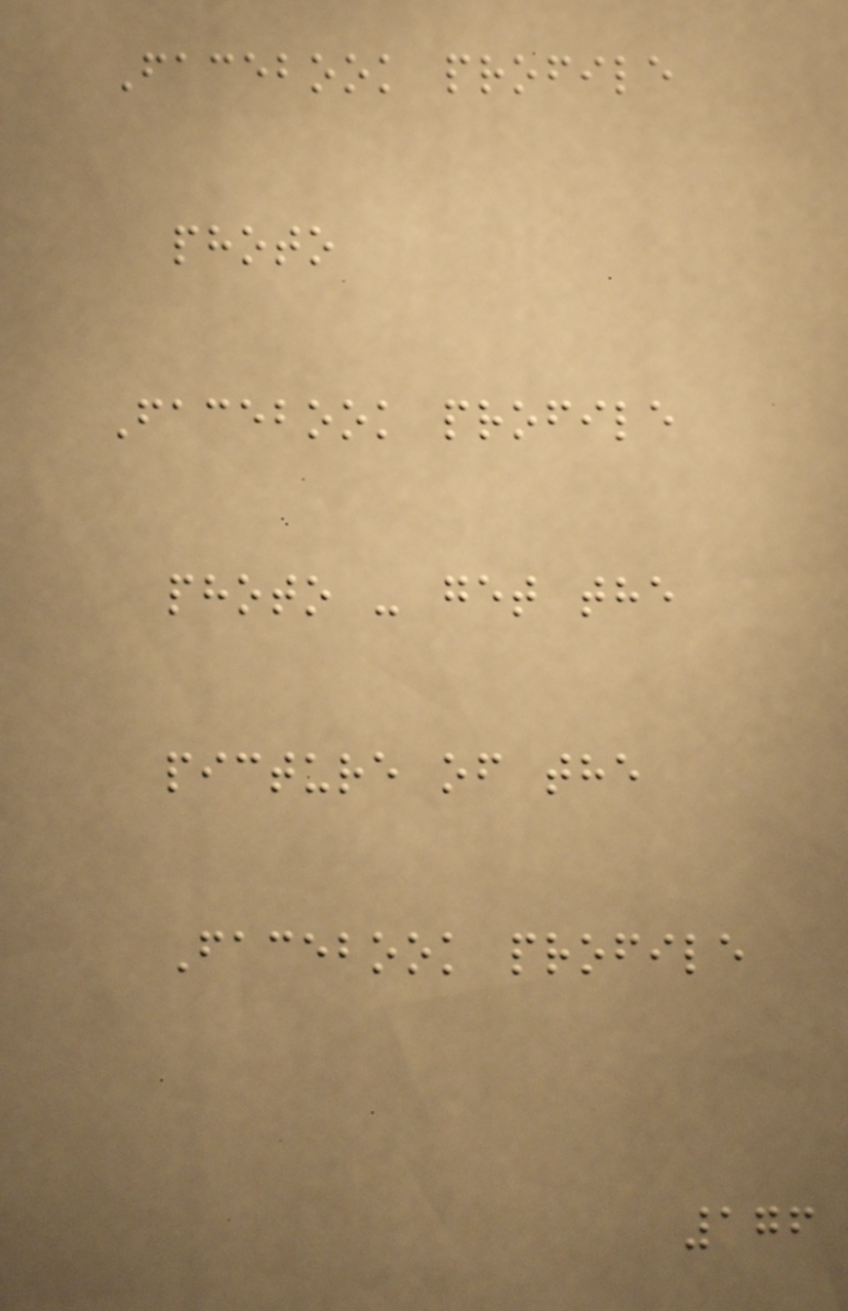Facebook profile
photo
Facebook profile
photo - get the
picture of the
Facebook profile
176
